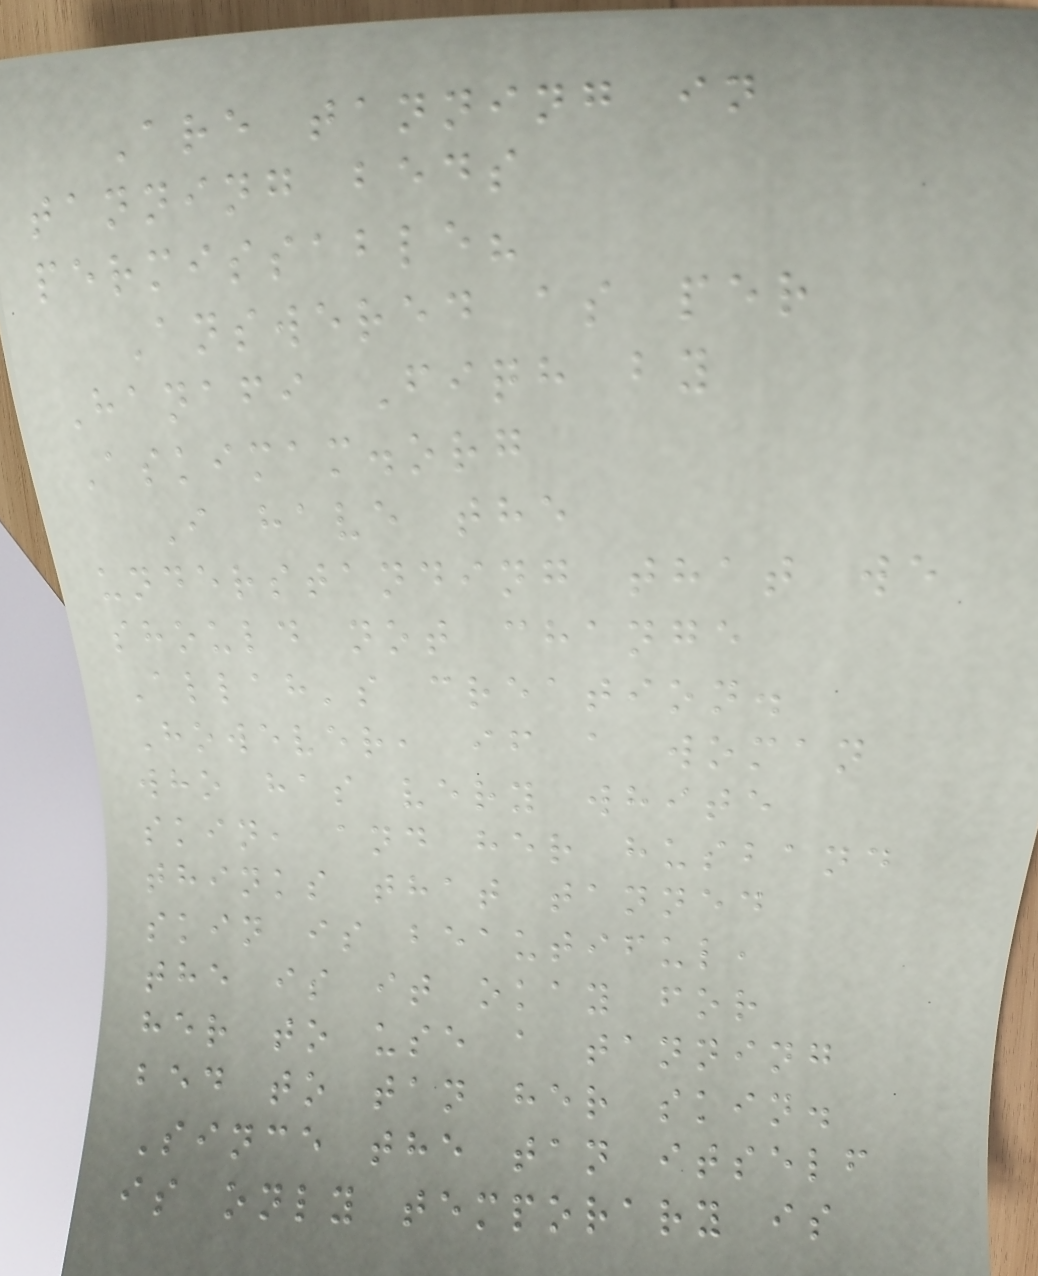Are tanning in
tanning beds
permissable?
Answered as per
Hanafi Fiqh by
Askimam.org
I have the
understanding that we
should not change
Allah's creation.
However, if a woman
who has very white
skin, and her husband
thinks that tanned
skin is beautiful,
the is it okay for
her to use a tanning
bed to tan her skin.
Since the tan itself
is only temporary is
